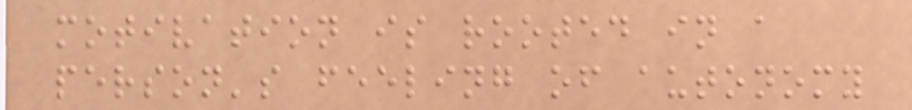motivation is rooted in a
person's feeling of autonomy
